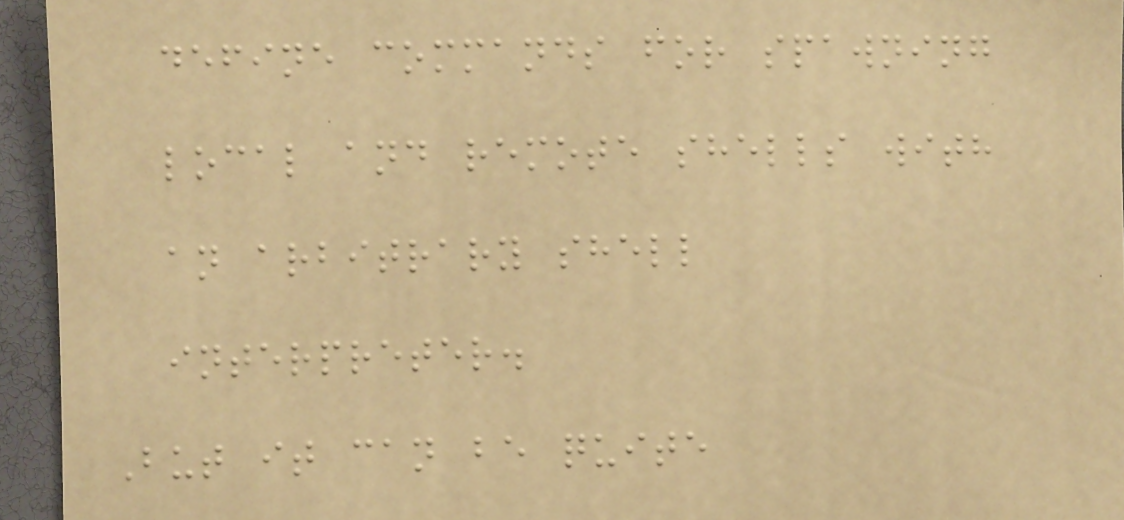define commands for spawning
local and remote shells with
an arbitrary shell
interpreter.
But it can be quite
